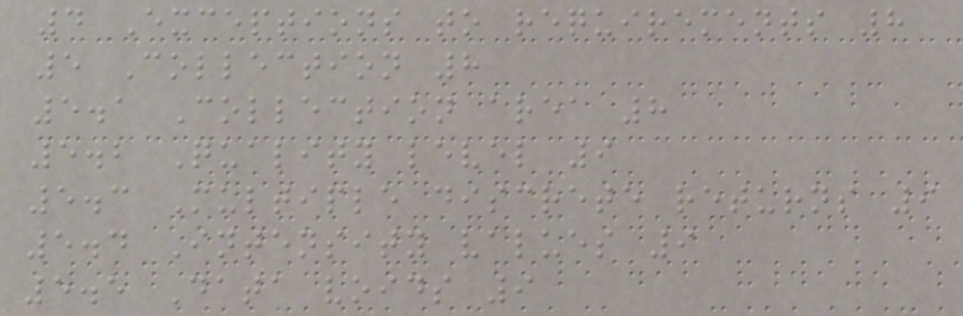4 Exceptions to requirements 8
5 Collection 8
5.1 Collection area 8
5.2 Quality level 9
5.3 Multiple discrete returns 9
5.4 Intensity values 9
5.5 Data voids 9
